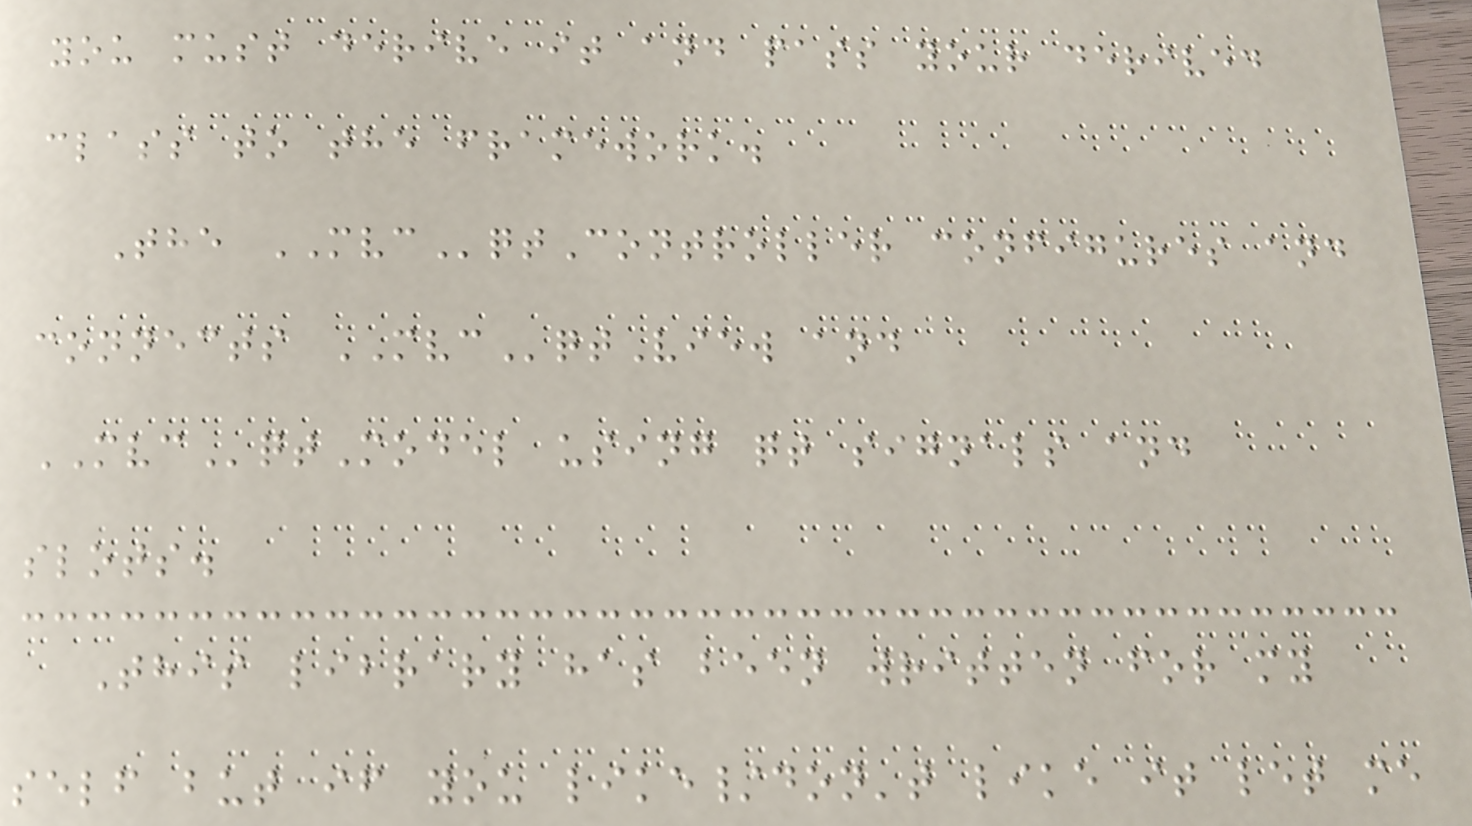you must derive it and pass your derived
class to the framework.
The MVCqtController configures and
connects MVCqtView and
MVCqtModel using qt signals and
slots.
This library has been written for my
self but if you like/don't like it let me
